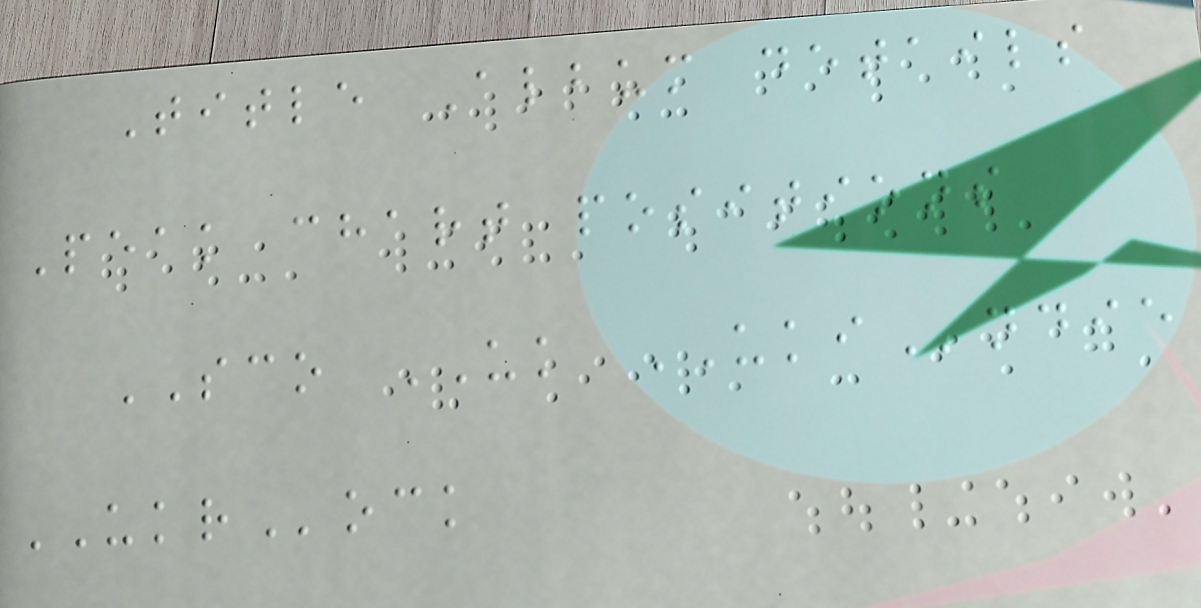Title Album details
Peak chart positions
SCO UK UKIndie
UKRock
